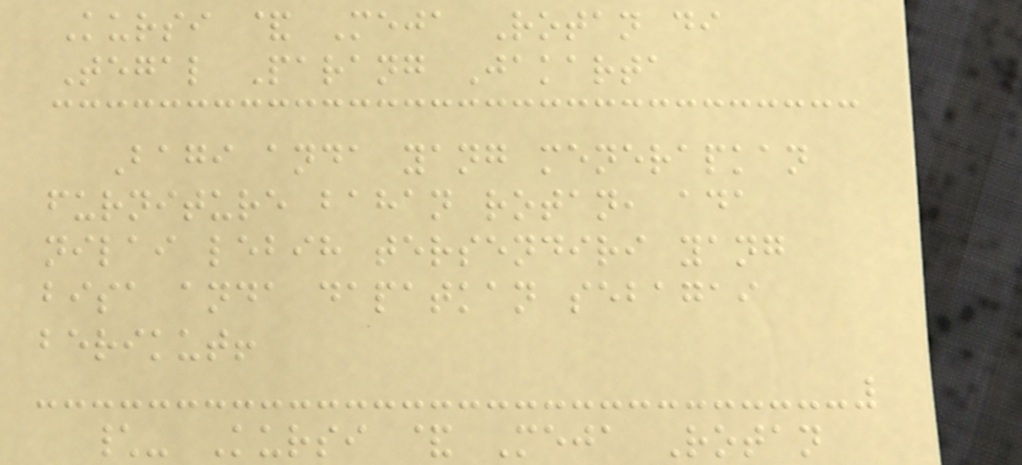Kursi & Meja Rotan di
Tegal Parang Jakarta
Bagi anda yang menerapkan
furniture bahan rotan, ada
nilai lebih tersendiri yang
bisa anda dapatkan sebagai
berikut!
\- Kursi & Meja Rotan
